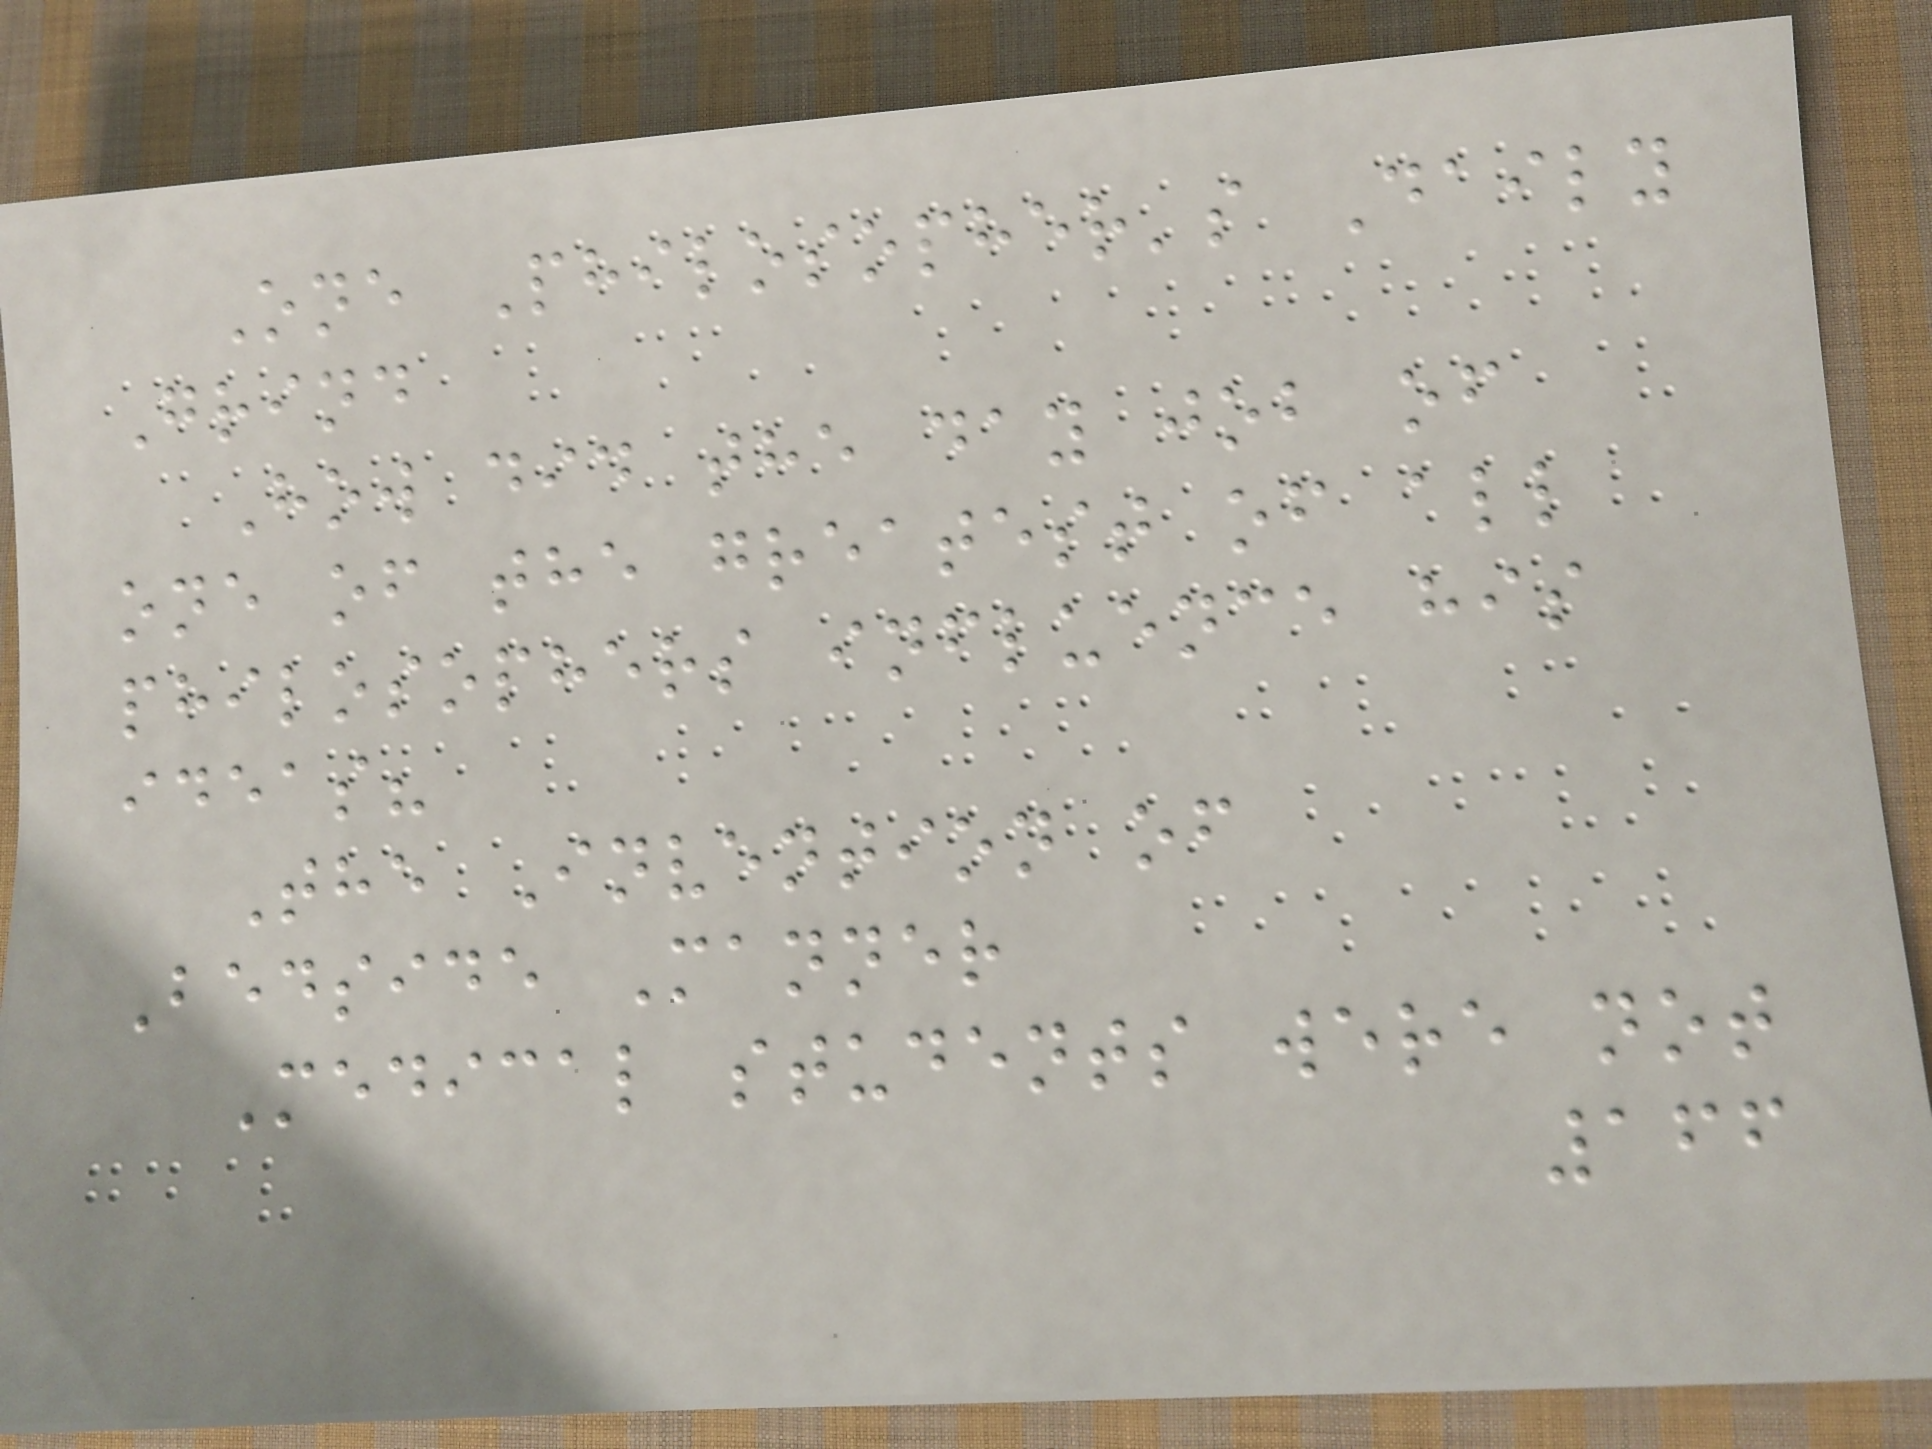One Philosopher's Daily
Grind
How did the day job of
one of the greatest of all
philosophers influence his
ideas?
The Invention of
Bedside Manner
Medical students were not
166
